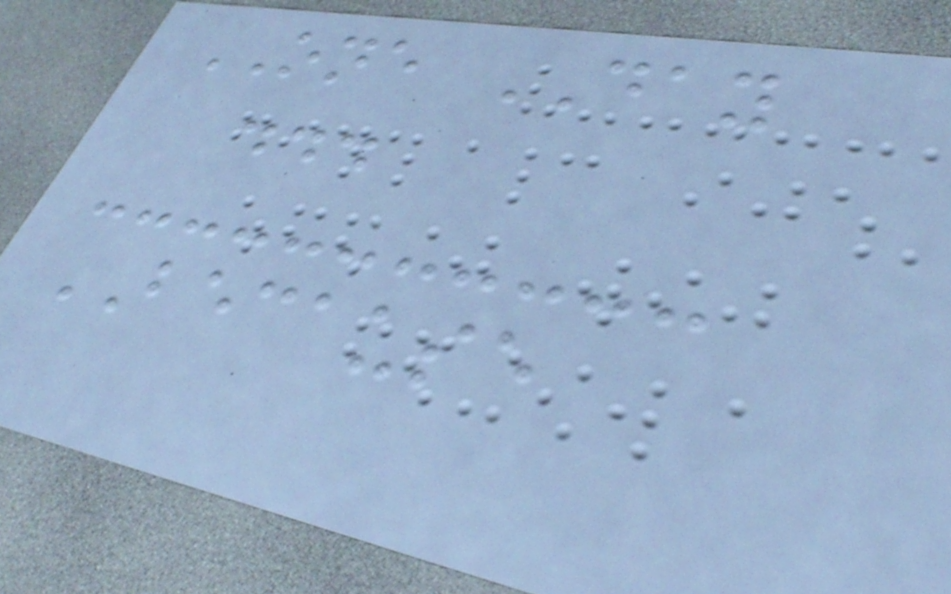ONE DAY
...
BECAUSE
